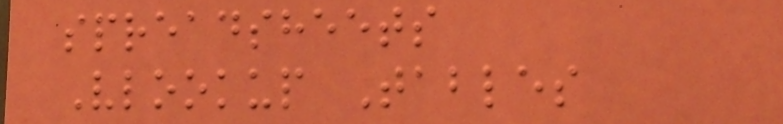spreadsheets
Vlookup Tables
